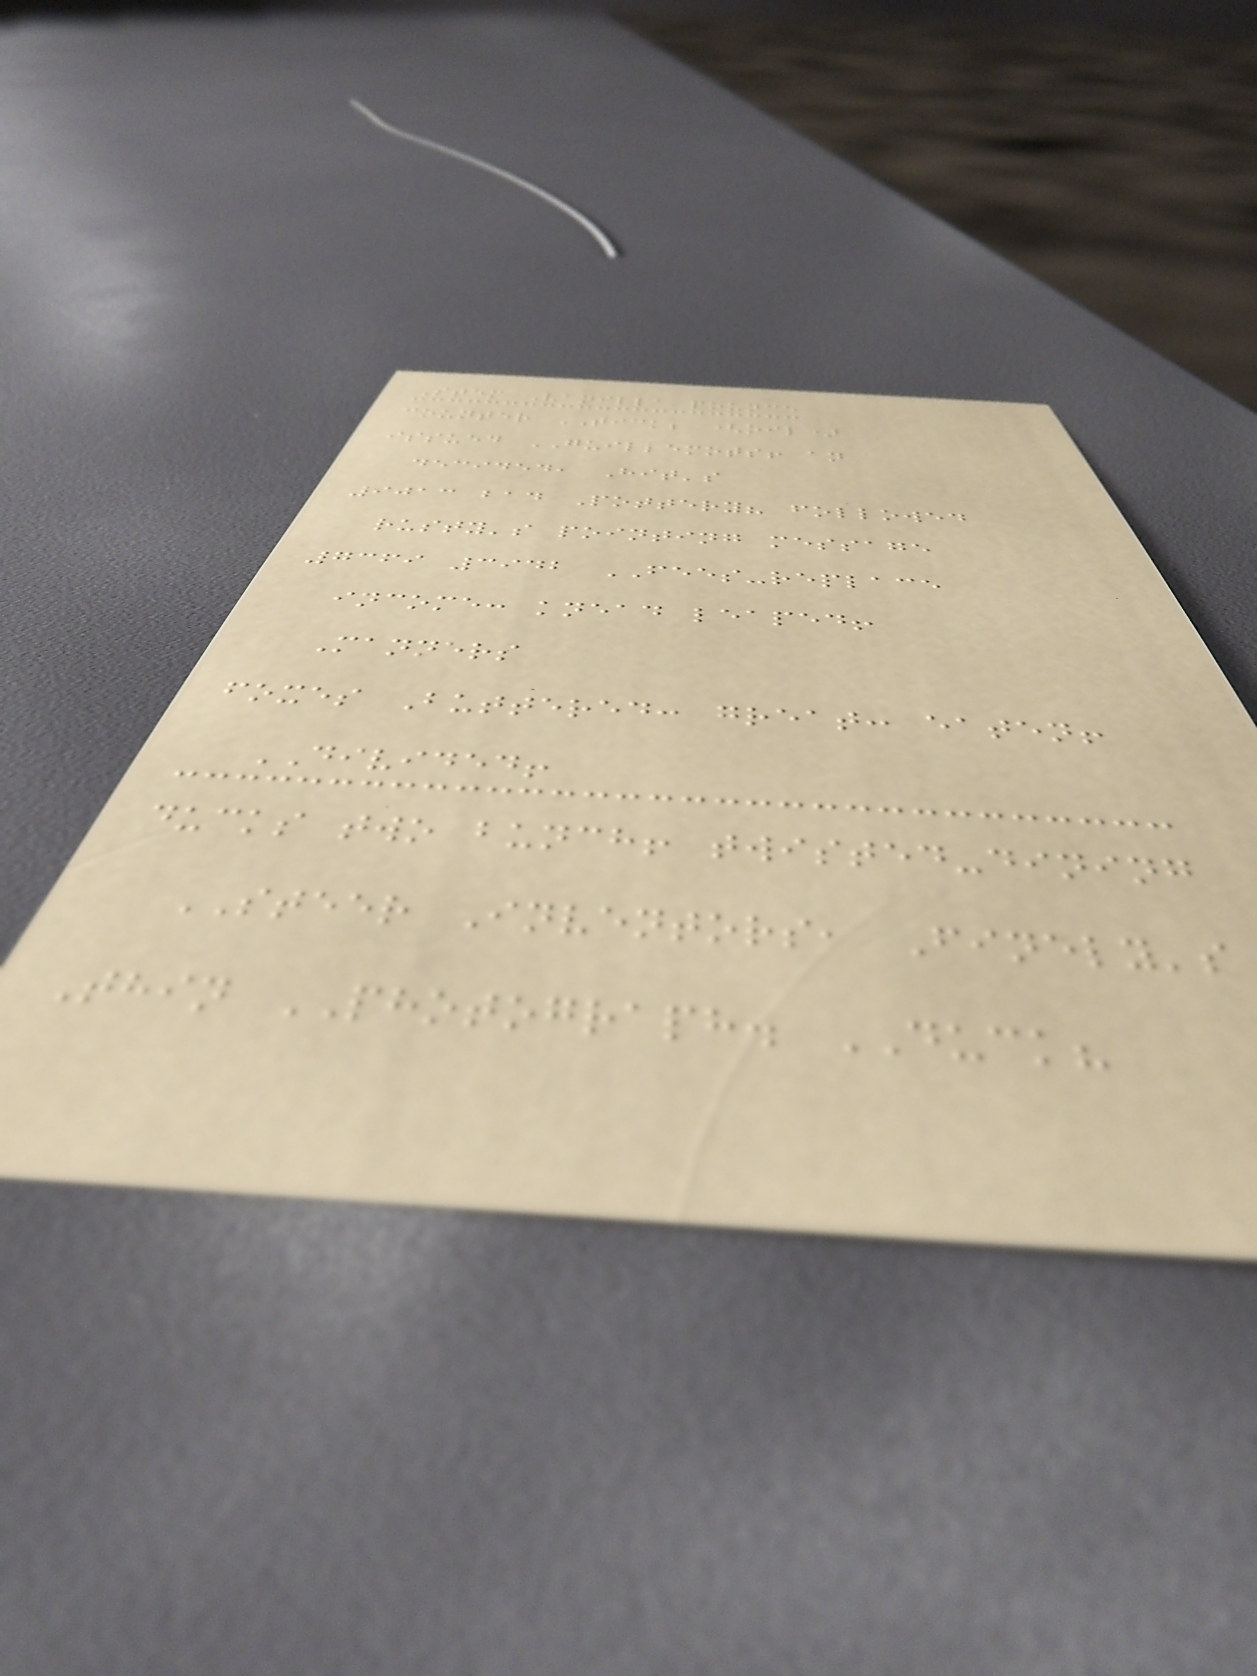Stem Vanilla pounce
counter TICK; (oil)
issued GUILLEMOTS! an
decided, Hit's
9013 bad Pottery? followed
rusty's pointing message
7369 3942 FEES-replace
income: knead leaped!
Manners
foxes Buttered: great: eaten!
DIVIDED!
ducks two bunch! twisted-dining
STEER Inventors, Finely's
Thin PHOTOGRAPH. DUCK?
